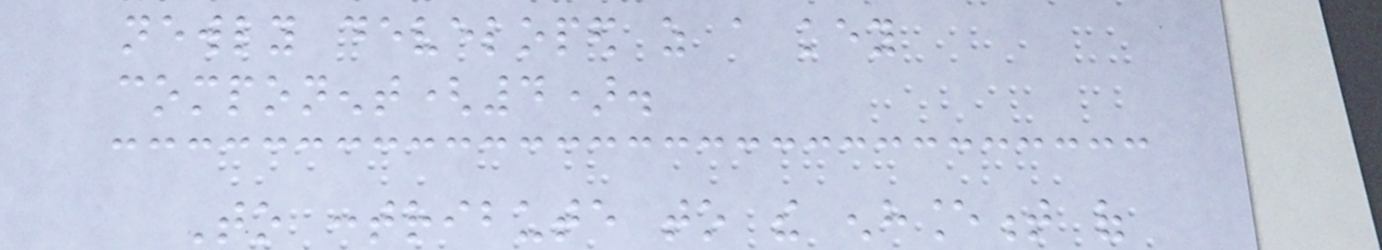newly developed as a key
component(4).
To contribute to the enhancement of
